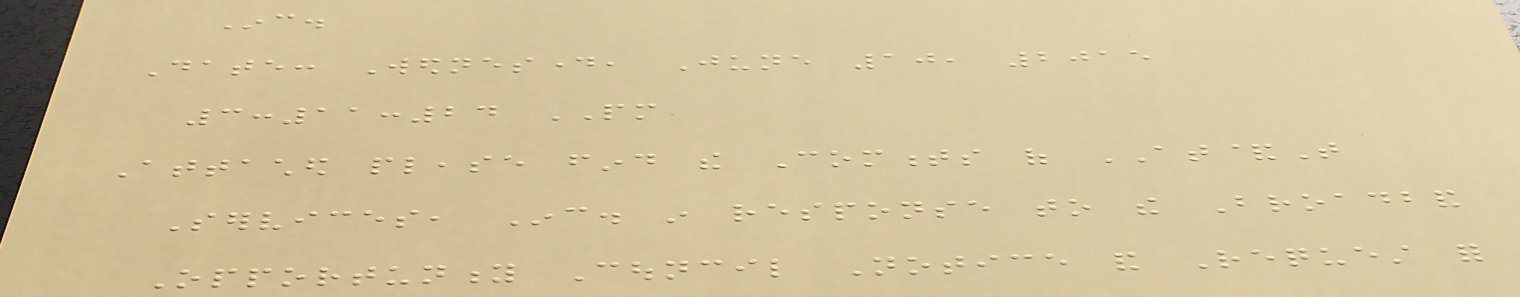Inc.
Date: Wednesday, June 10, 2015
3:11:24 PM
Attached please find the Comments of AT&T
Services, Inc. in response to the Broadband
Opportunity Council Notice and Request for
